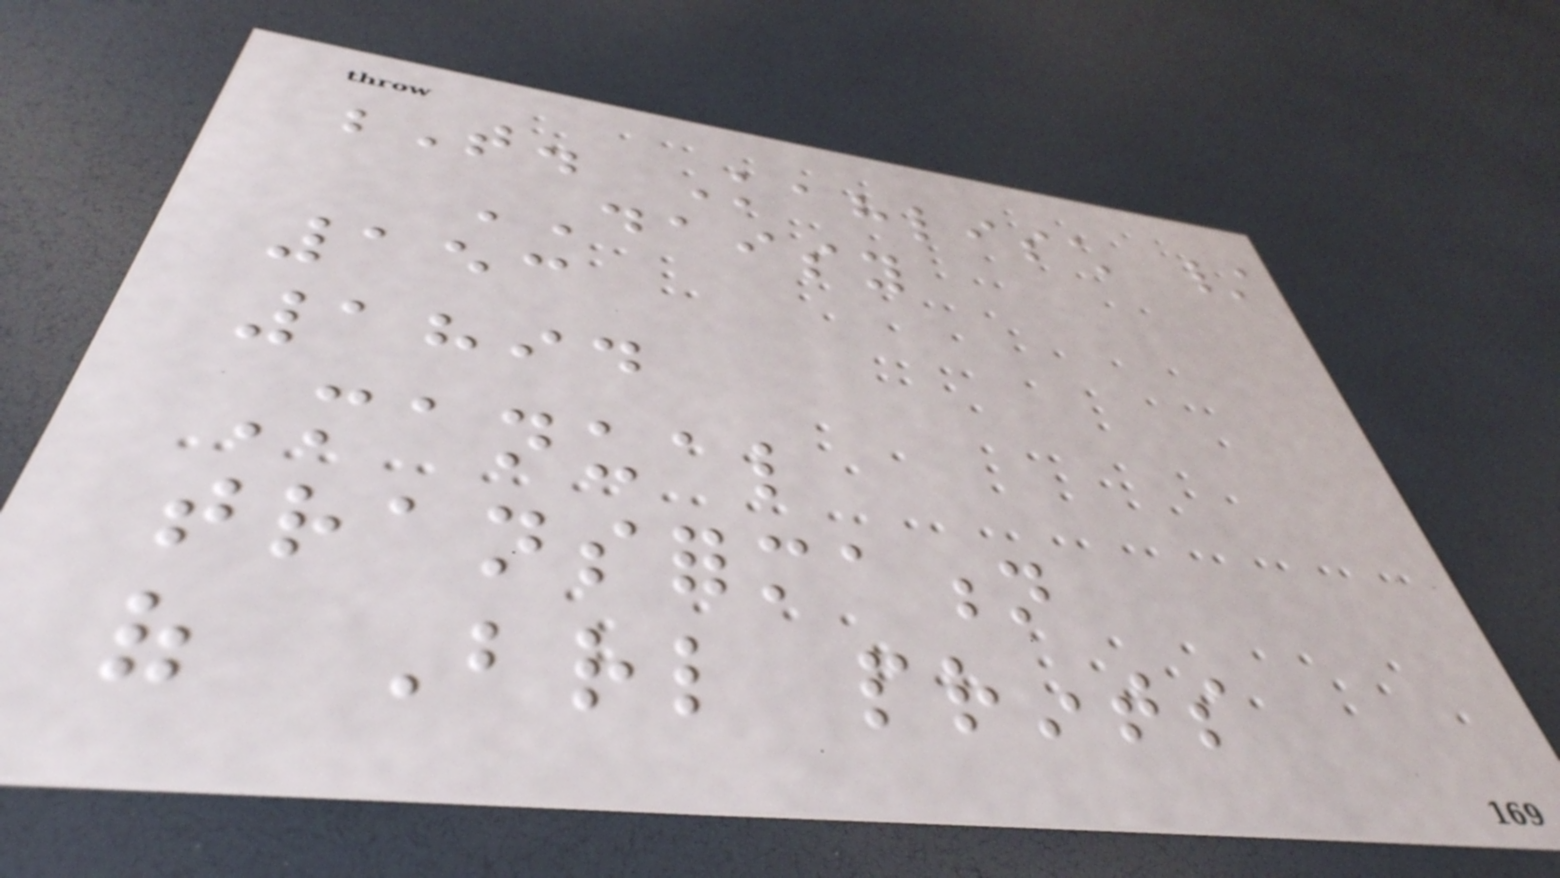T. Kahlisch /
DAISY
153
1894
Manual
transformation
of Braille prints
